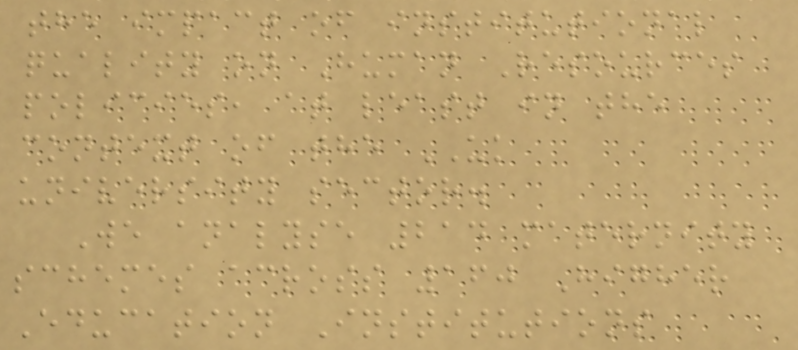the impact of institutional
quality on Human Resources
policies, at least in the
context of the UK
university sector.
We analyse 214 maternity
schemes across 160 Higher
Education Institutions
